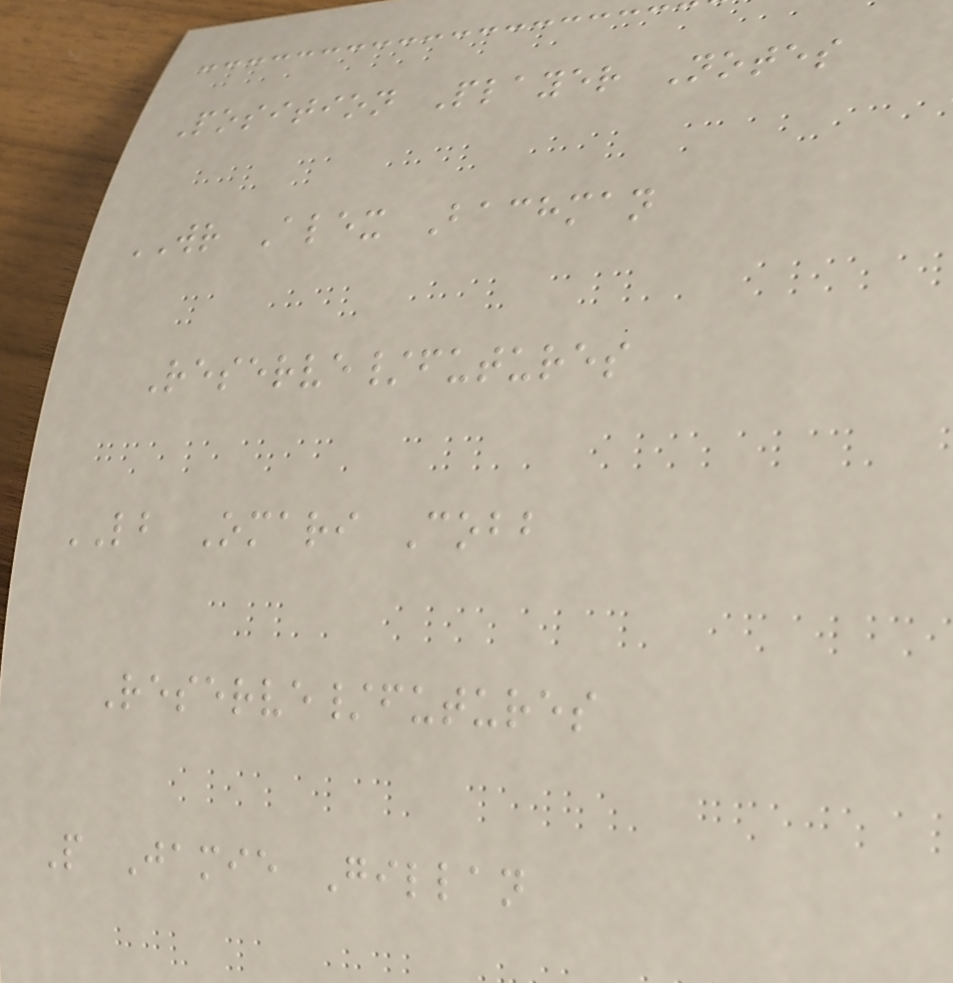Position Player Notes
WR Alex Bachman
Reserve/futures
LB Omari Cobb
Reserve/futures
P Jamie Gillan
